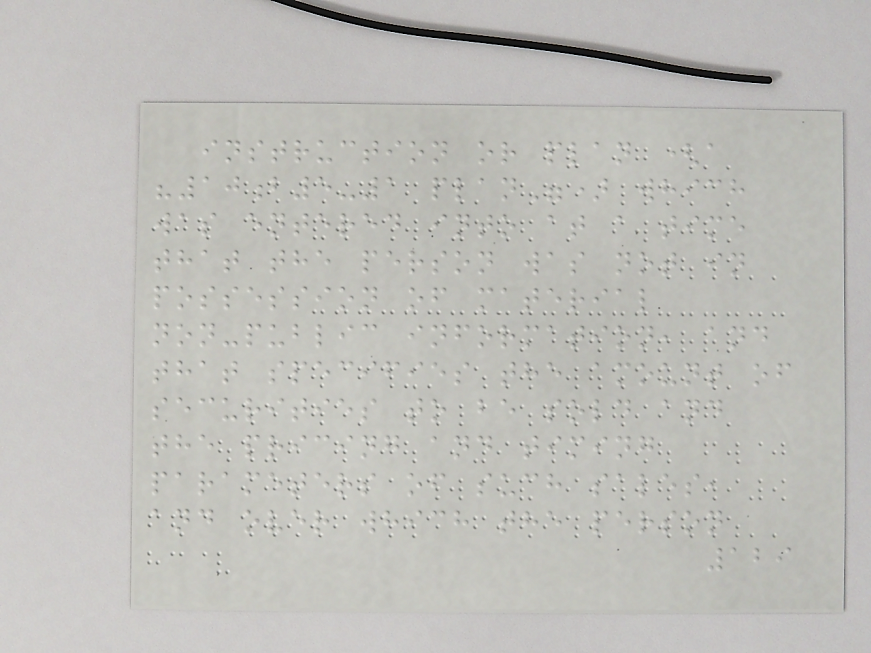instruction or plan (a
"10b5-1 plan") which
was entered into at a time
that the person was not in
possession of material
non-public information, and
that specifies the amount of
securities to be sold and
the pricing and timing
parameters of such sales,
and over which the person
129
